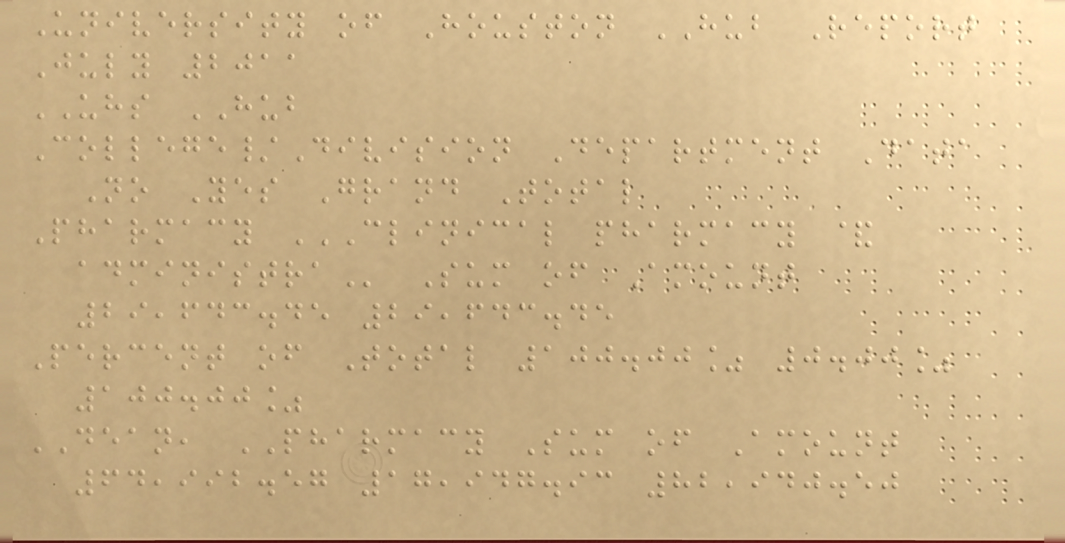University of Houston HUB Report
July 2011
UHS HUB
College/Division Department Data
No Yes Grand Total
Pharmacy CLINICAL PHARMACY &
ADMINISTRA Sum of Amount
29,643.45 29,643.45
Percent of Total 100.00% 0.00%
100.00%
DEAN, PHARMACY Sum of Amount
64,992.57 17,947.93 82,940.50
